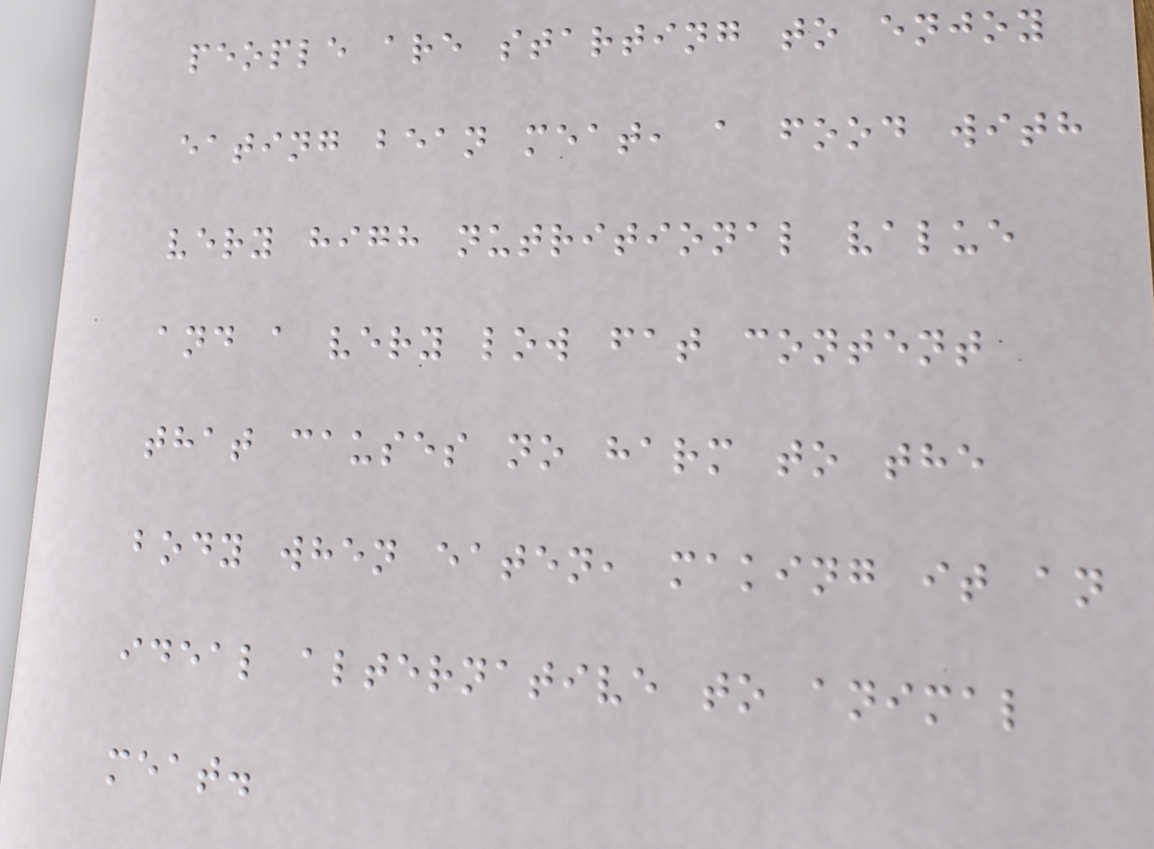people are starting to enjoy
eating bean meat, a food with
very high nutritional value
and a very low fat content
that causes no harm to the
body when eaten, making it an
ideal alternative to animal
meat.
